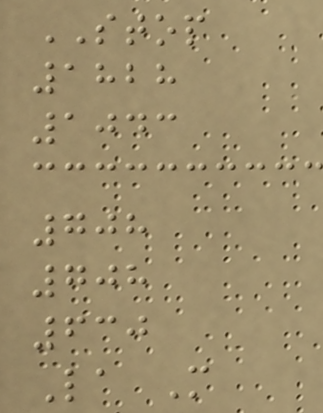STOP
1828
1043
708
708
630
La M
